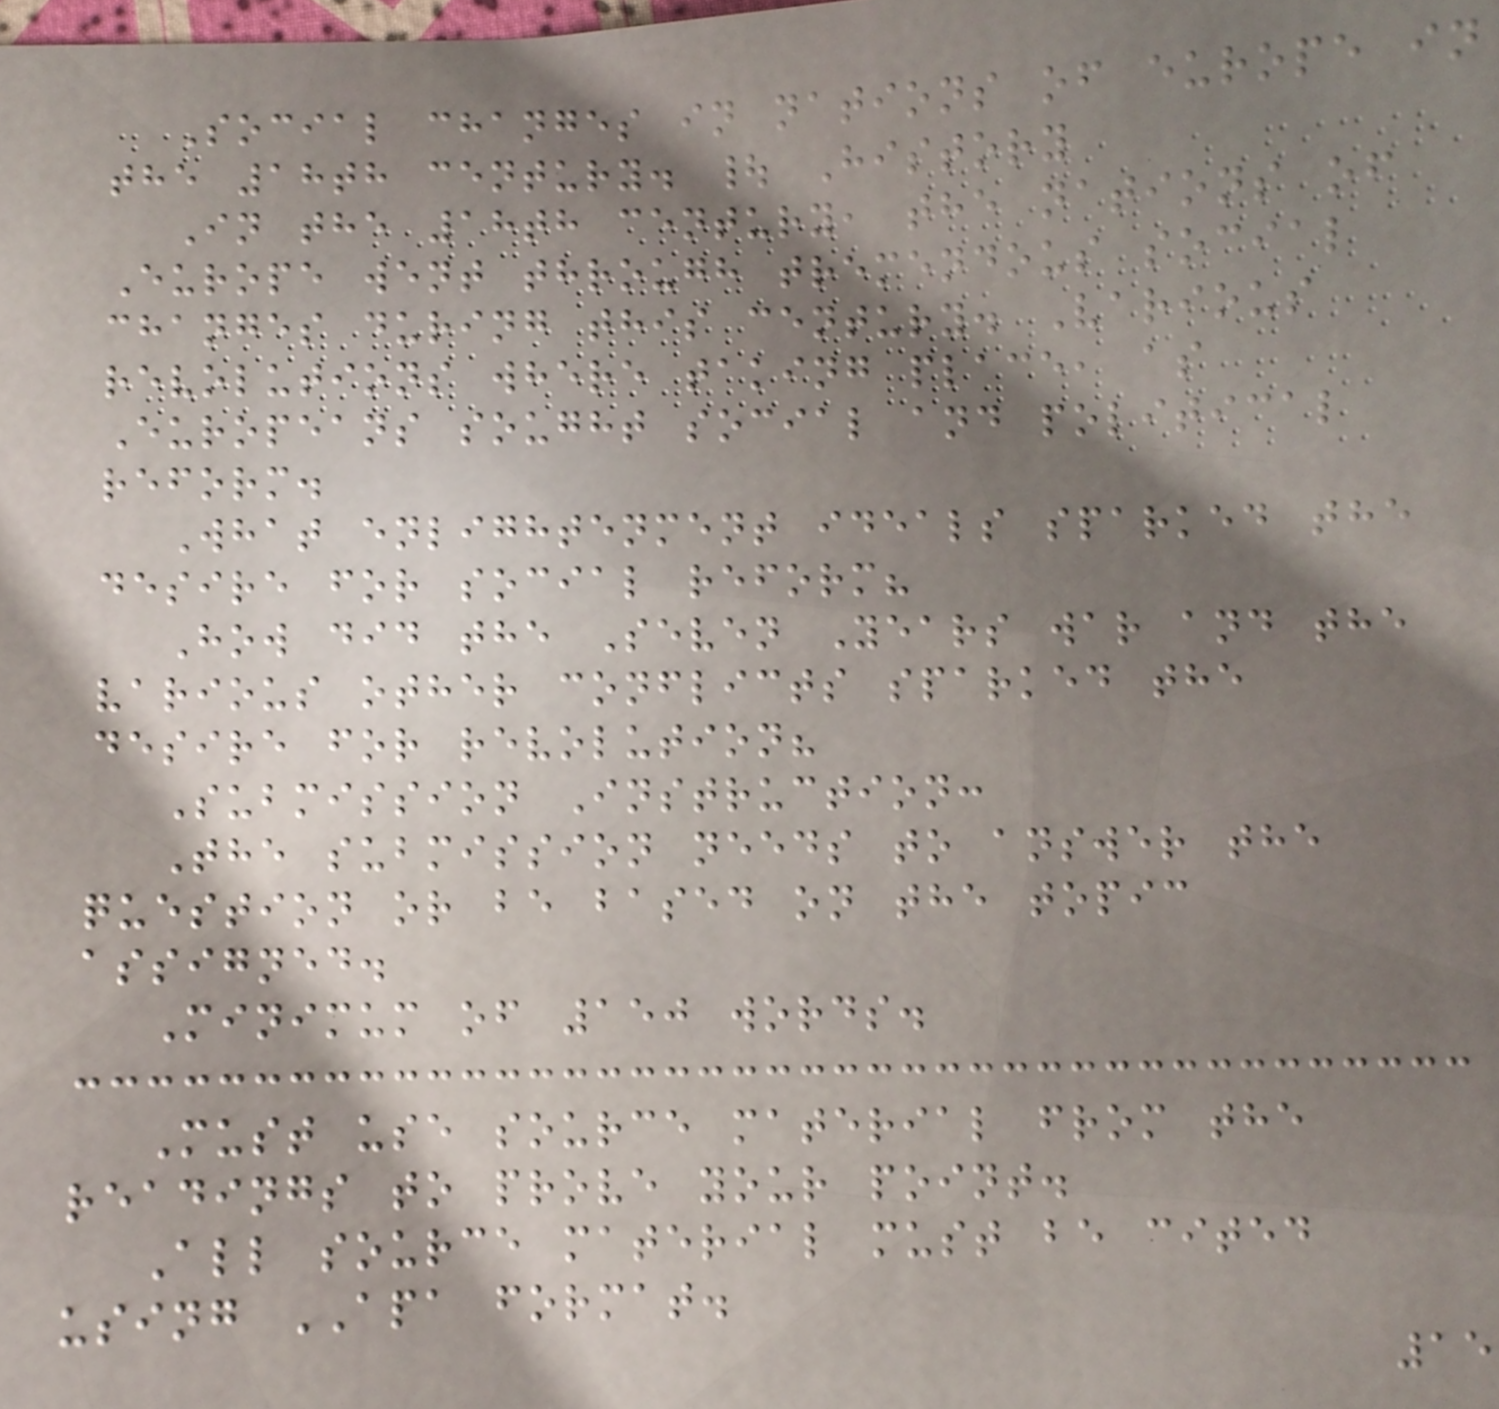Social changes in nations of europe in
the 18th century. | History
In the 18th century, the nations of
Europe went through tremendous social
changes during this century. Various
revolutions where taking place, as
Europeans sought social and political
reform.
What enlightenment ideals sparked the
desire for social reform?
How did the Seven Years war and the
various other conflicts sparked the
desire for revolution?
Submission Instruction:
The submission needs to answer the
question or be based on the topic
assigned.
Minimum of 150 words.
Must use source material from the
readings to prove your point.
All source material must be cited
using APA format.
15
